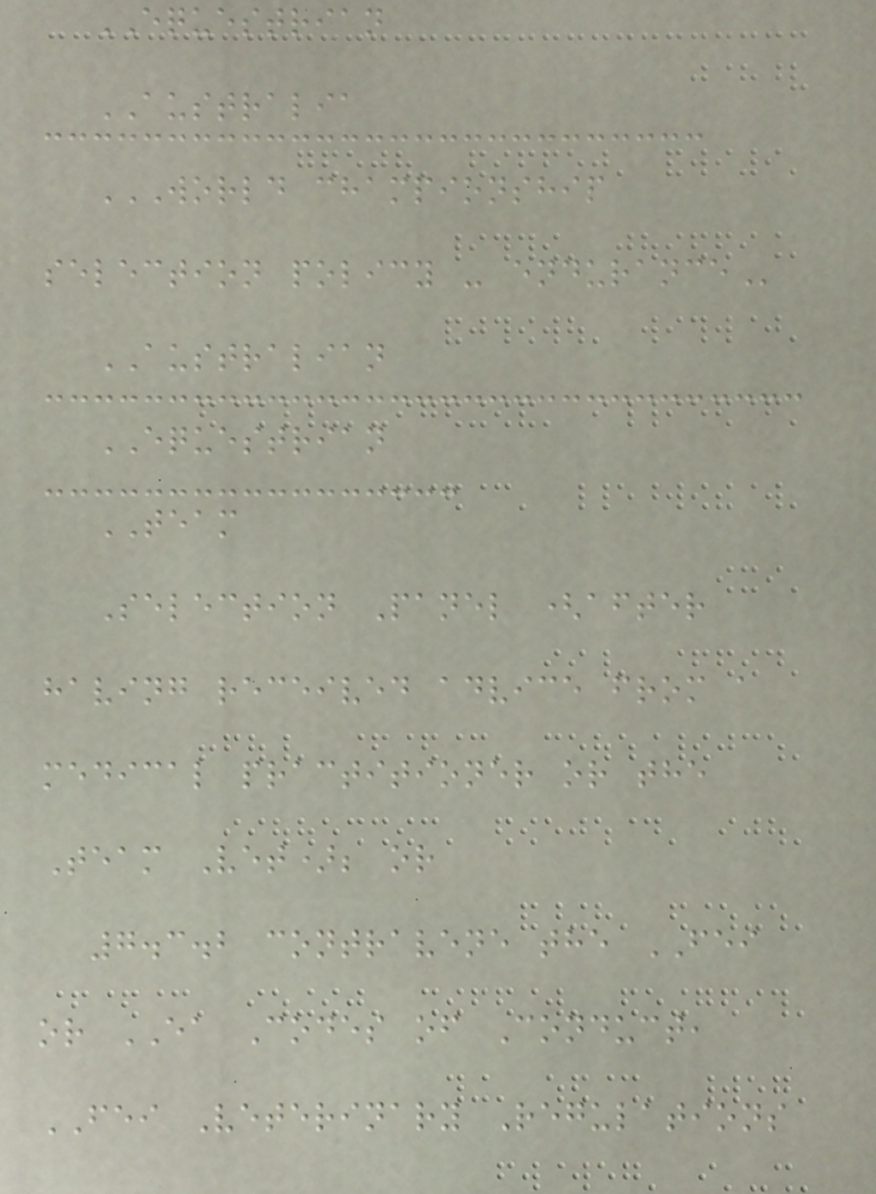EQUESTRIAN
AUSTRALIA
WORLD CHAMPIONSHIP
SELECTION POLICY - ENDURANCE
AUSTRALIAN
EQUESTRIAN
TEAM
Selection Panel (after
having received advice from a
medical practitioner or the
Team Vet); or
7.3.2 contravene the FEI
or EA Codes of Conduct,
FEI Veterinary Regulations
